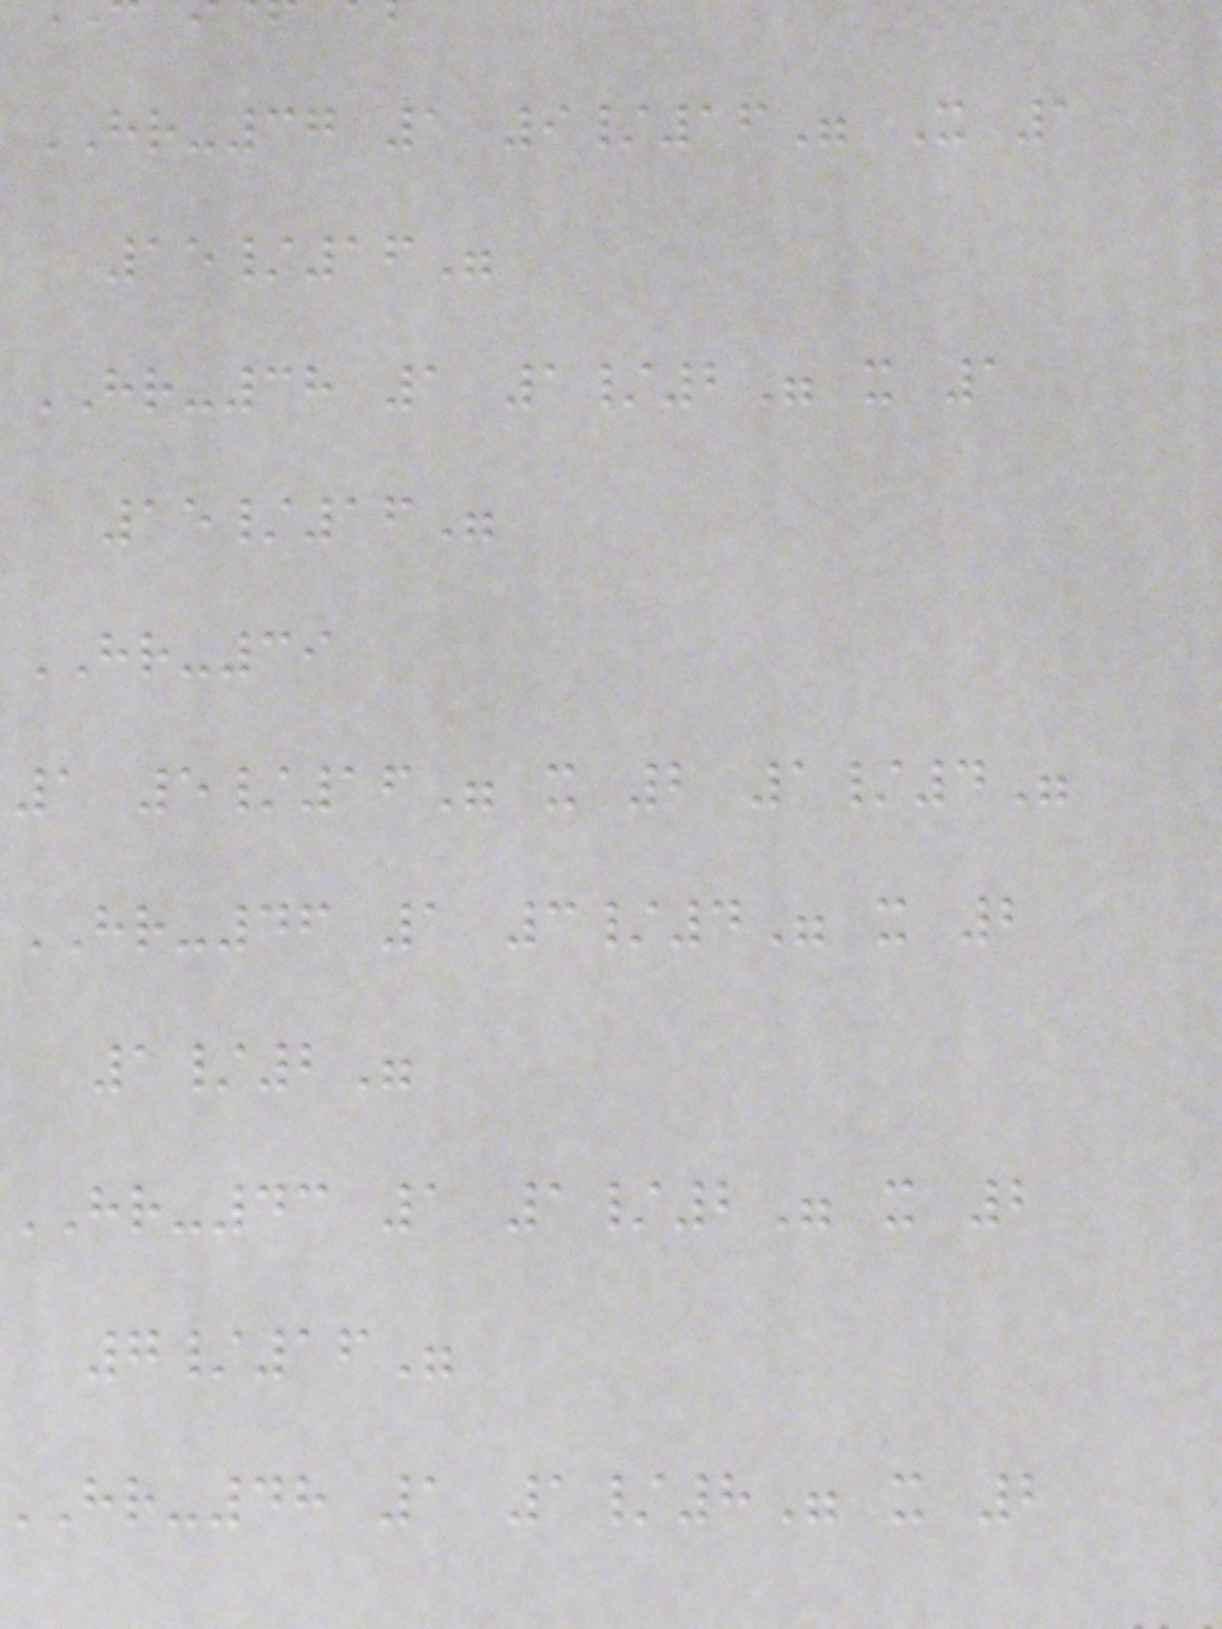HR-37 1 9/16" X 1
15/16"
HR-38 1 1/2" x 1
15/16"
HR-39
1 5/16" x 2 1/4"
HR-46 1 3/4" x 2
1/2"
HR-43 1 1/2" x 2
7/16"
hr-48 1 1/8" x 2
